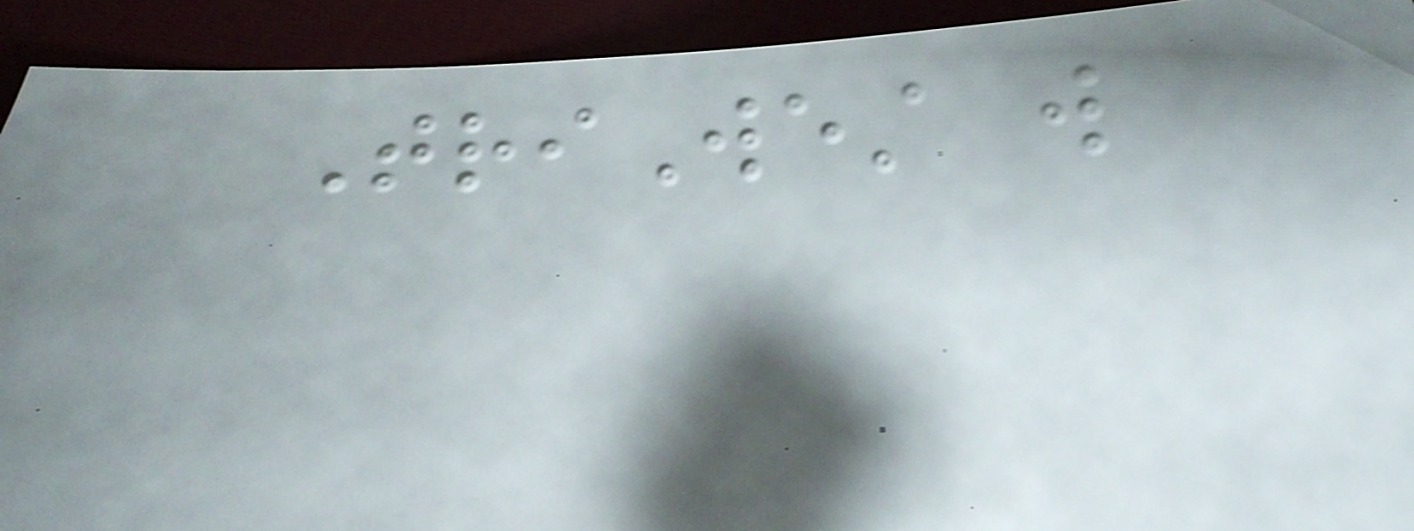TriWest will
